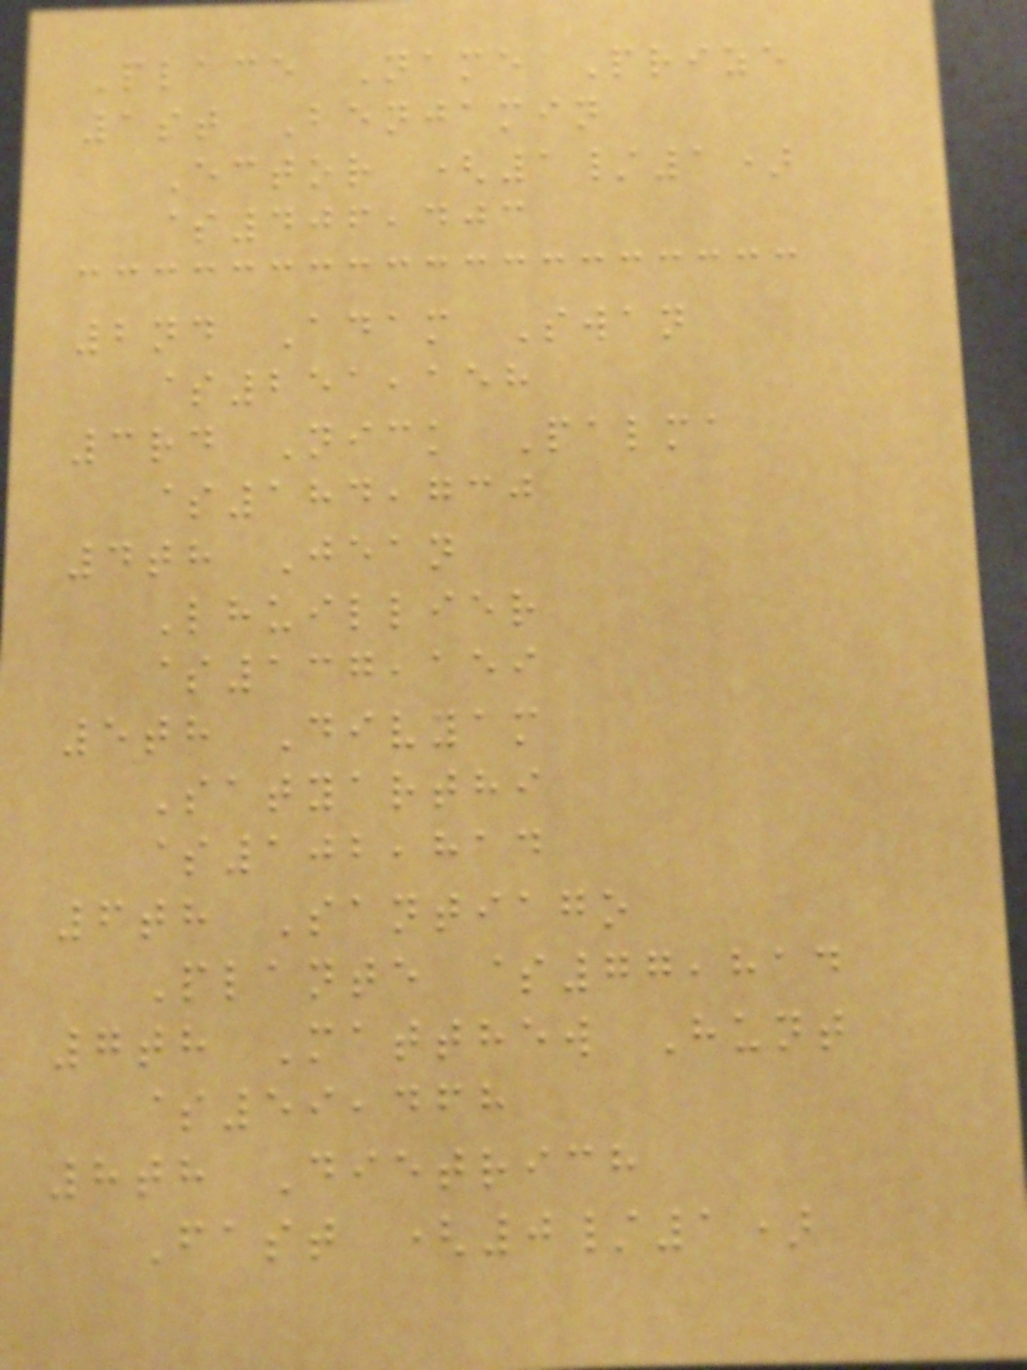Place Name Prize
1st Benjamin
Ector (1/1)
$406,403
2nd Adam Swan
$251,158
3rd Nick Palma
$184,730
4th Jean
Lhuillier
$137,159
5th Divyam
Satyarthi
$102,814
6th Santiago
Plante $77,814
7th Matthew Hunt
$59,468
8th Dietrich
Fast (0/1)
